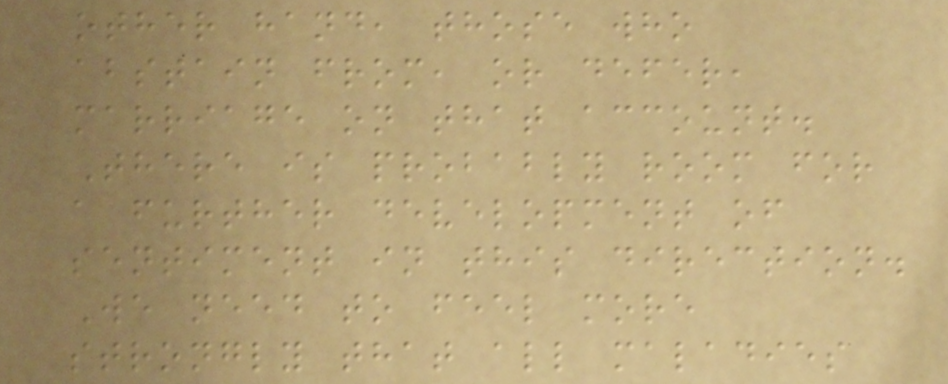other hand, those who
abstain from, or defer,
marriage on that account.
There is probably room for
a further development of
sentiment in this direction.
We need to feel more
strongly that all maladies
